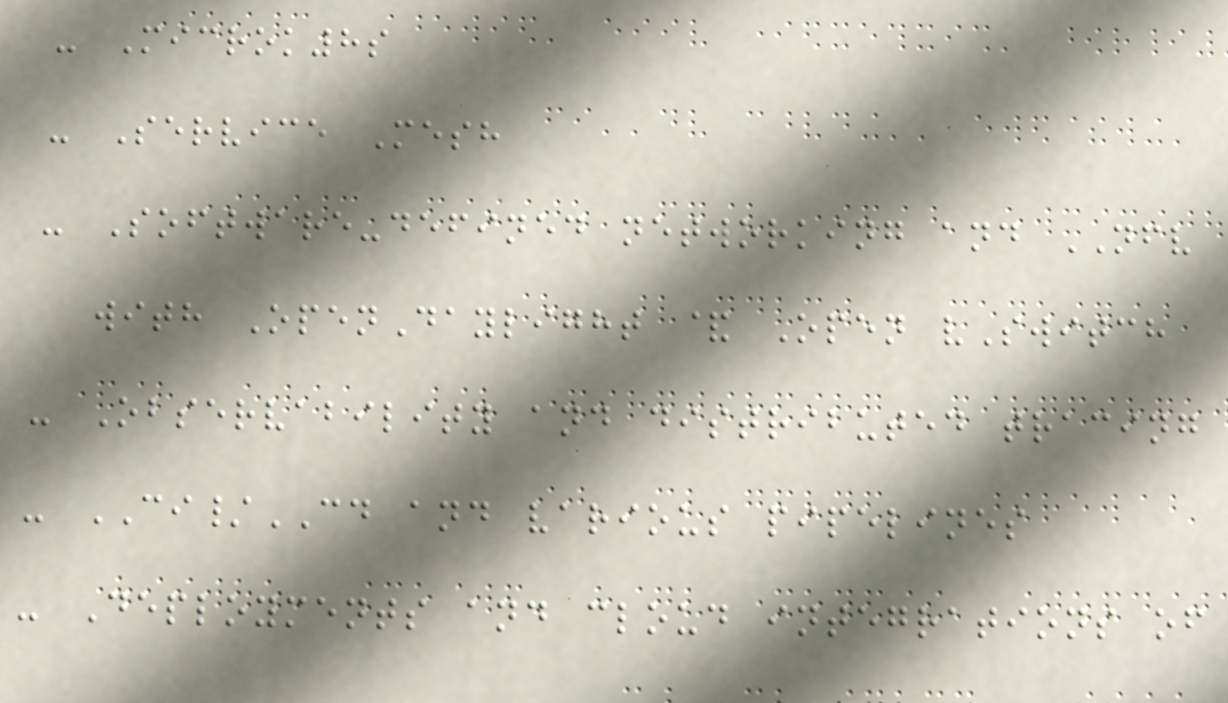- Microk8s
- Service Mesh
- Software-defined networking and NFV
with OpenDaylight & Open vSwitch
- Observability and distributed tracing
- CI/CD and various pipelines
- Deployments and cloud integrations of
